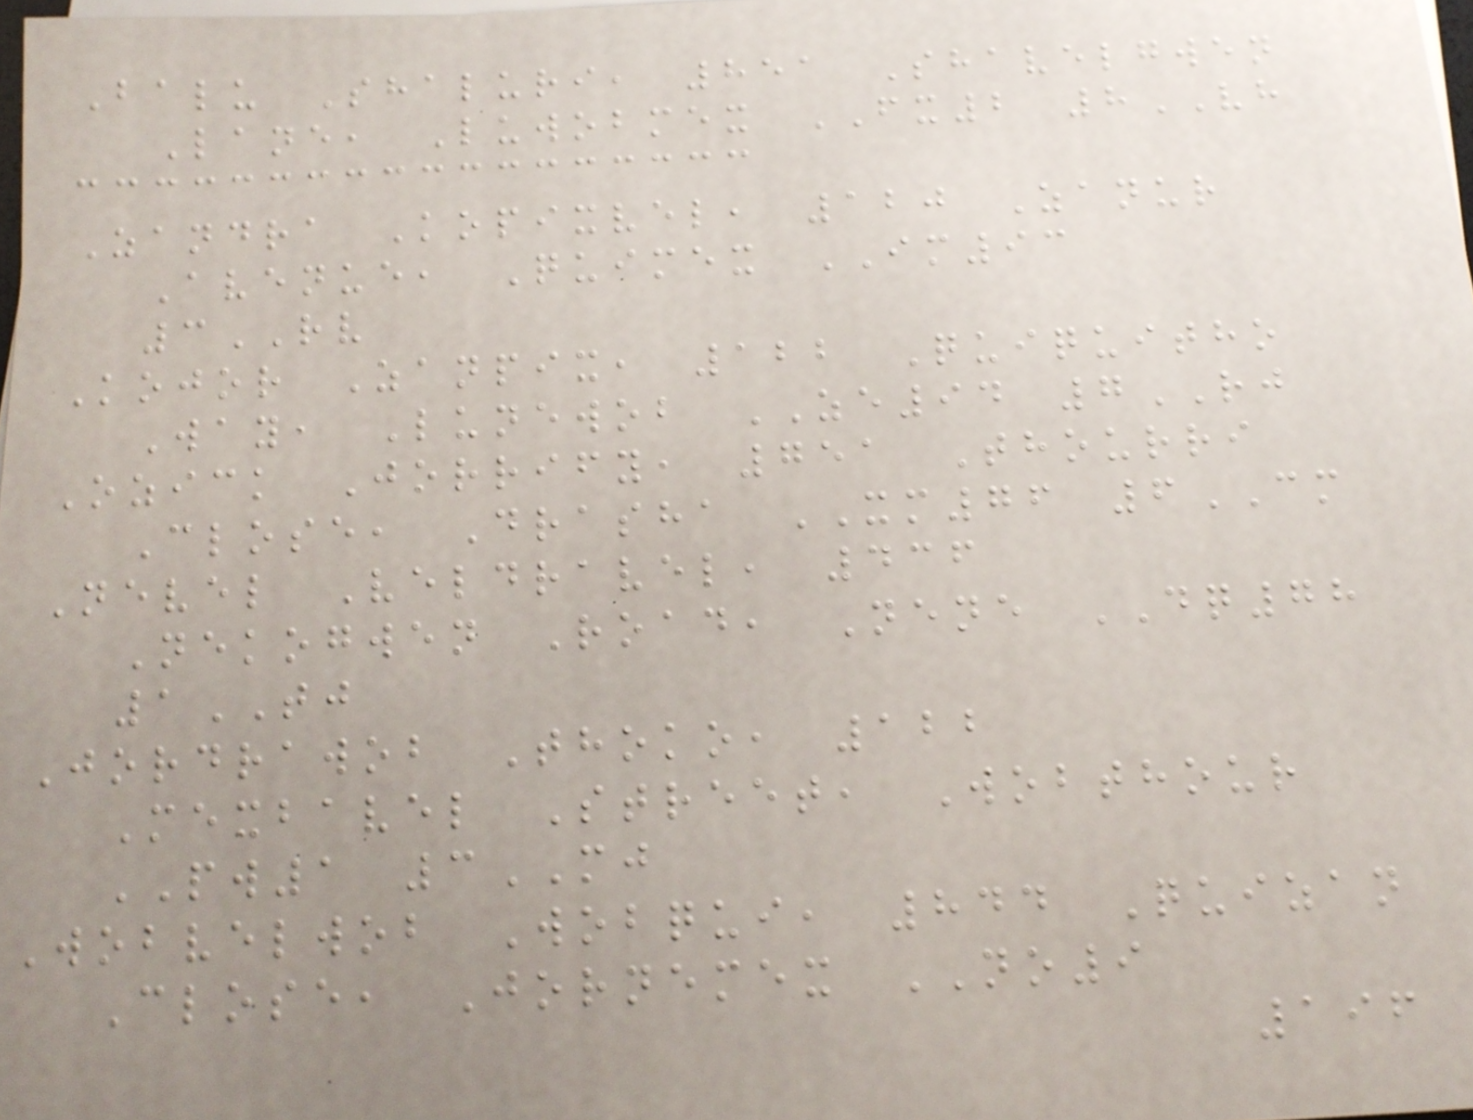Balu Shaluri, 851 Shavelgwen
Lane, Luwobmex FX2 8VH
Zandra Kopixvel, 120 Zanur
Avenue, Quimex IM93
3RV
Kojor Zanpix, 122 Quiquitho
Way, Lunewob ZE94 7RJ
Ozick Jorrify, 751 Thourri
Close, Drasha XM76 6CM
Nevel Veldravel, 436
Nekogwen Road, Nene DQ78
1TJ
Jordrawob Thoko, 122
Mexbavel Street, Wobthour
PW1 3MJ
Wobvelwob Wobqui, 844 Quizan
Close, Jornemex NO9
196
